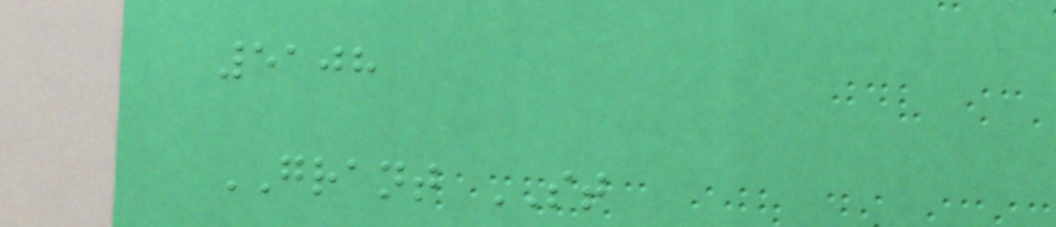5108
GRANT ST
